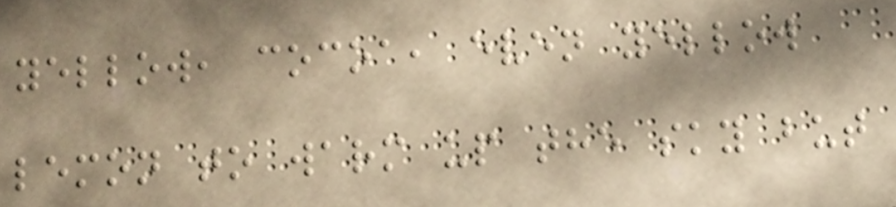yellow, cocoa, even yellow
lemon to warm up the sky but
